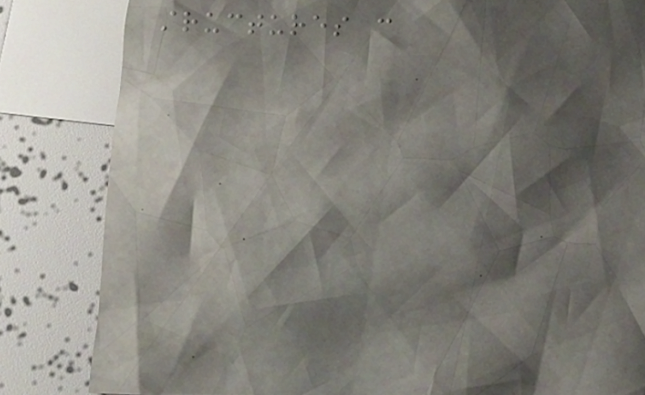structures can
